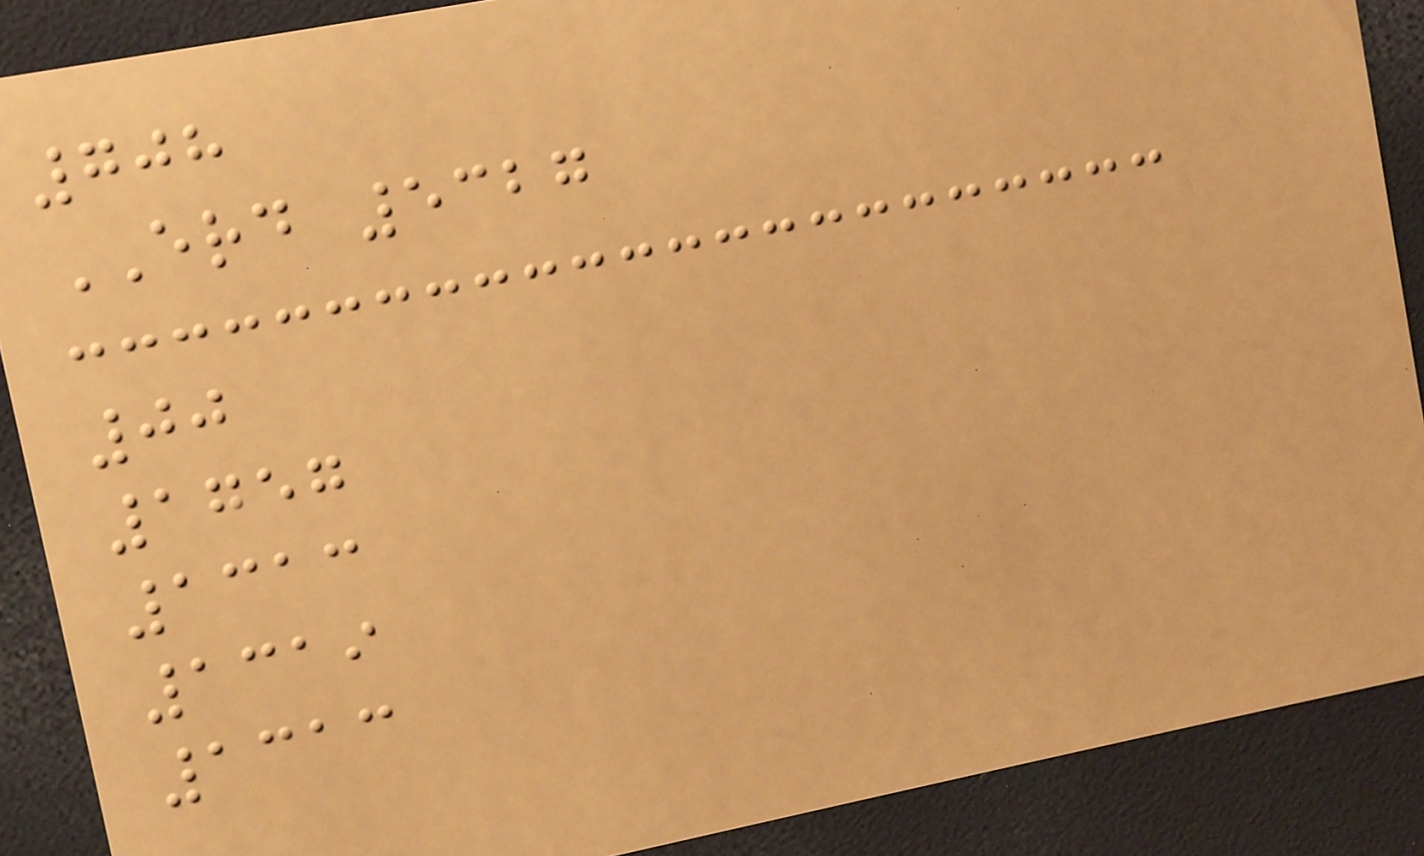708
ERD 5327
00
1757
1313
1319
1313
